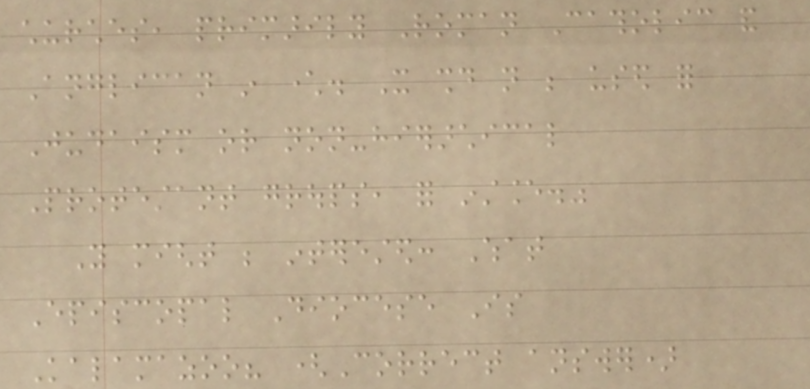churches, primarily Roman Catholic and
Anglican in character. It should not be used for
Judaism or non-hierarchical
Protestant groups, for instance."
You might be interested: What
Episcopal Diocese Is
Kalamazoo? (Correct answer)
